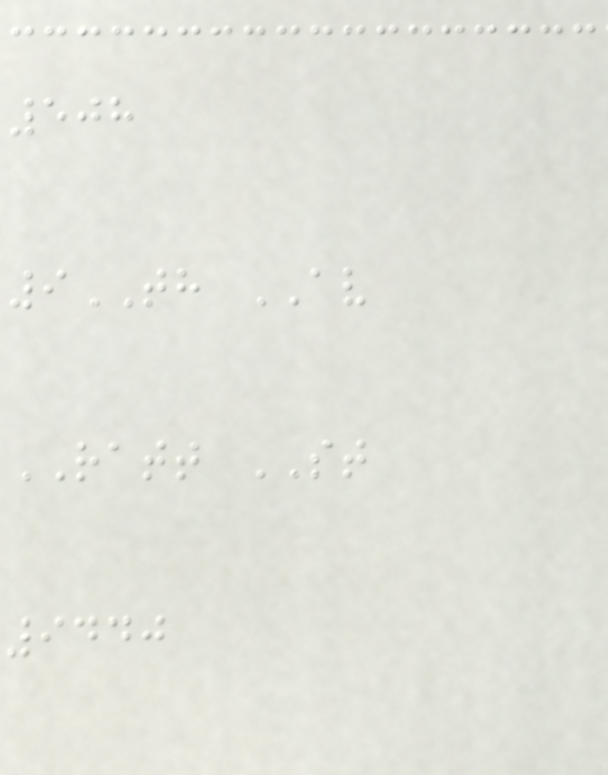508
9TH AV
RATT ST
9440
